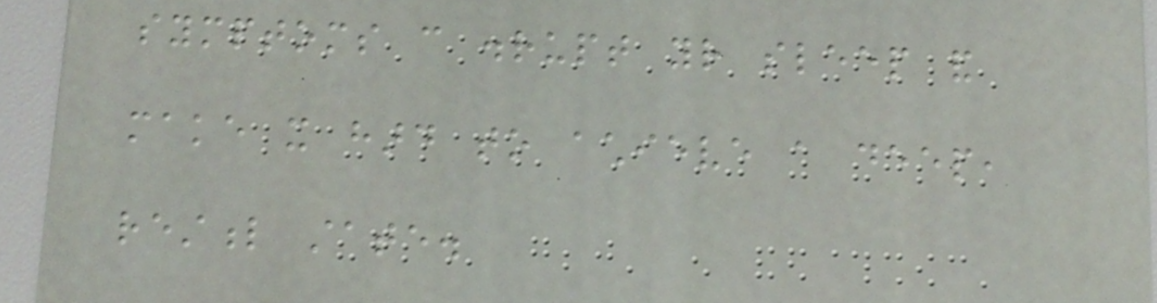symptoms can disrupt your sleep and
make it hard to achieve a deep,
restful state.
